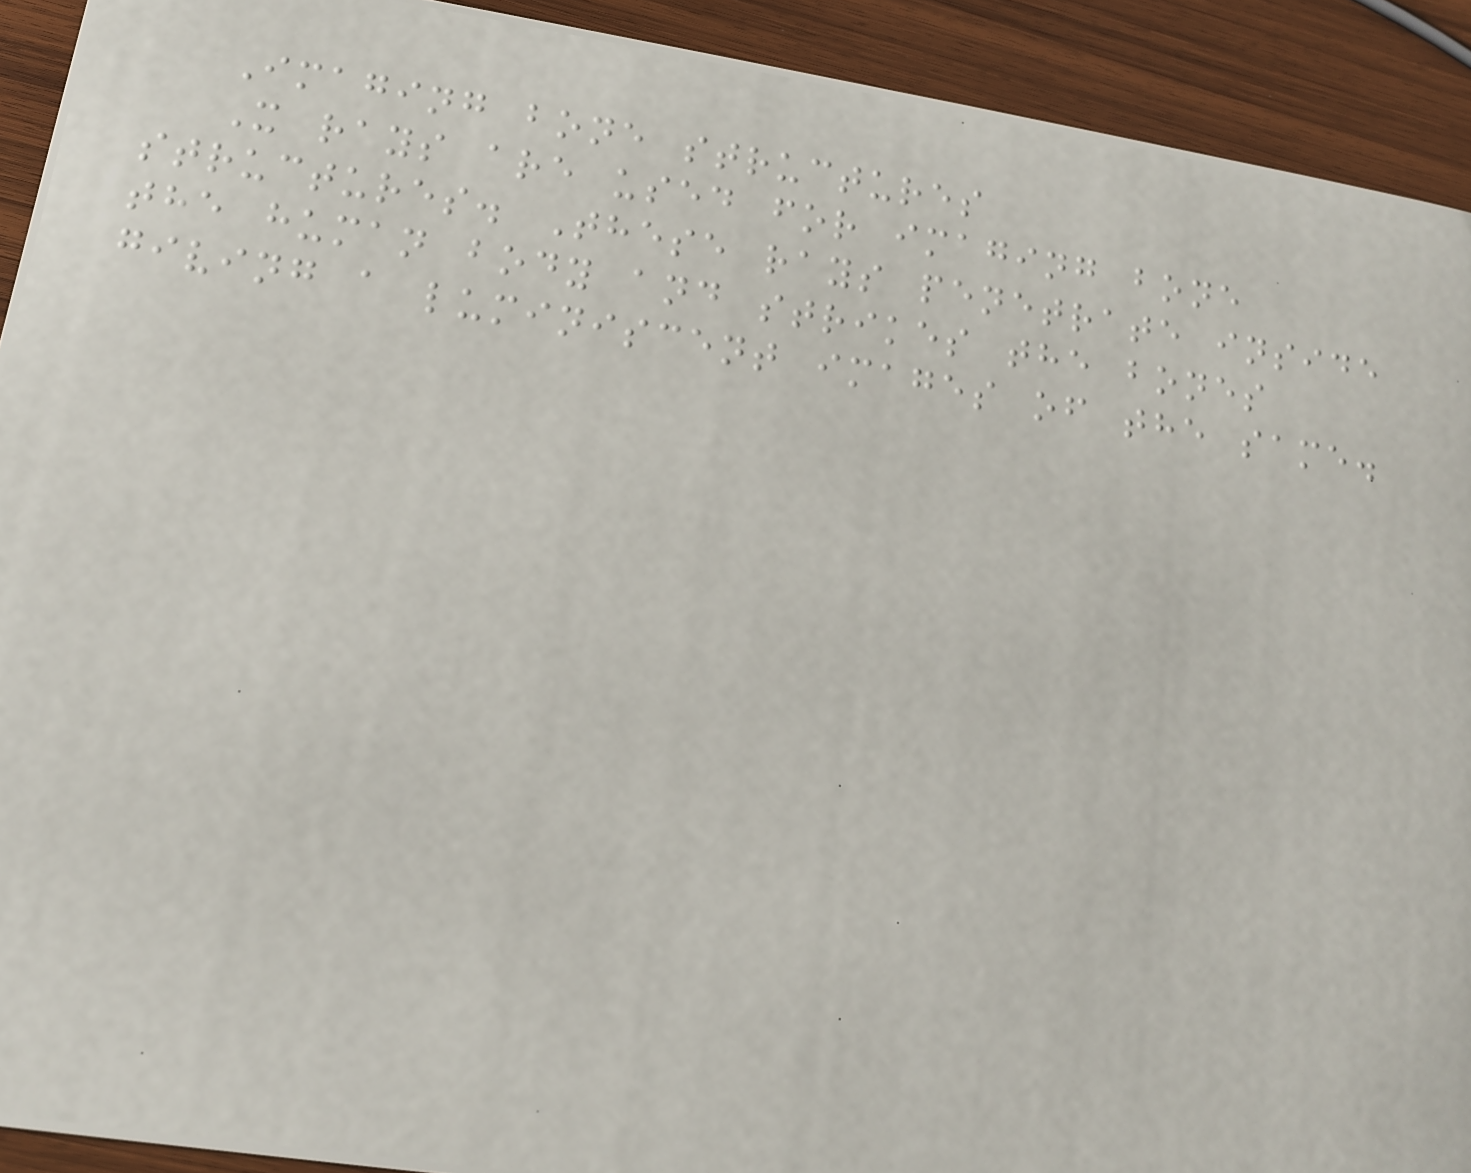Imaging bone structures
X rays are used for imaging bone
structures. These rays penetrate inside
the human body and strikes the bones
giving a luminiscent images of the same.
